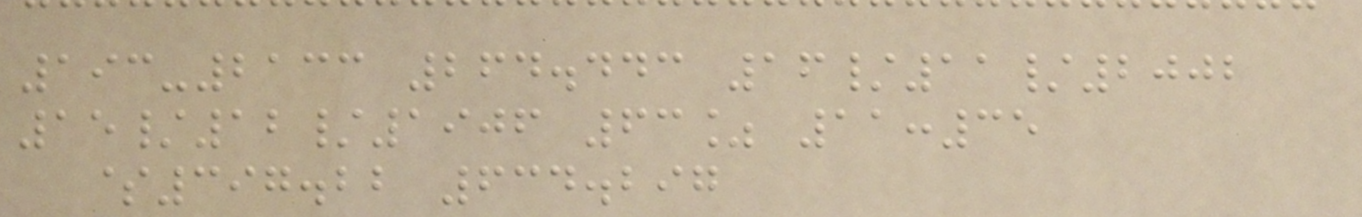193-2133 264.443 16/11/2002
15/12/1906 63% 11:35
$397.22 634.297
